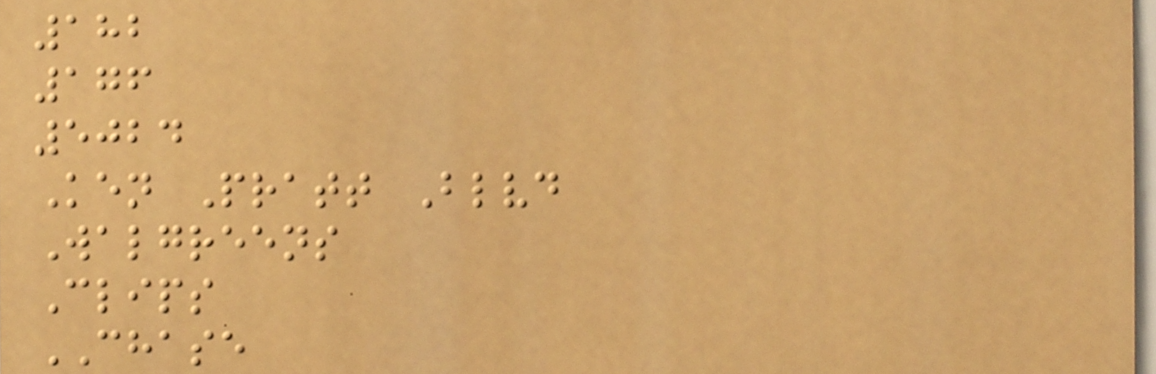182
176
5024
Ken Pratt Blvd
Walgreens
Clips
CHASE
